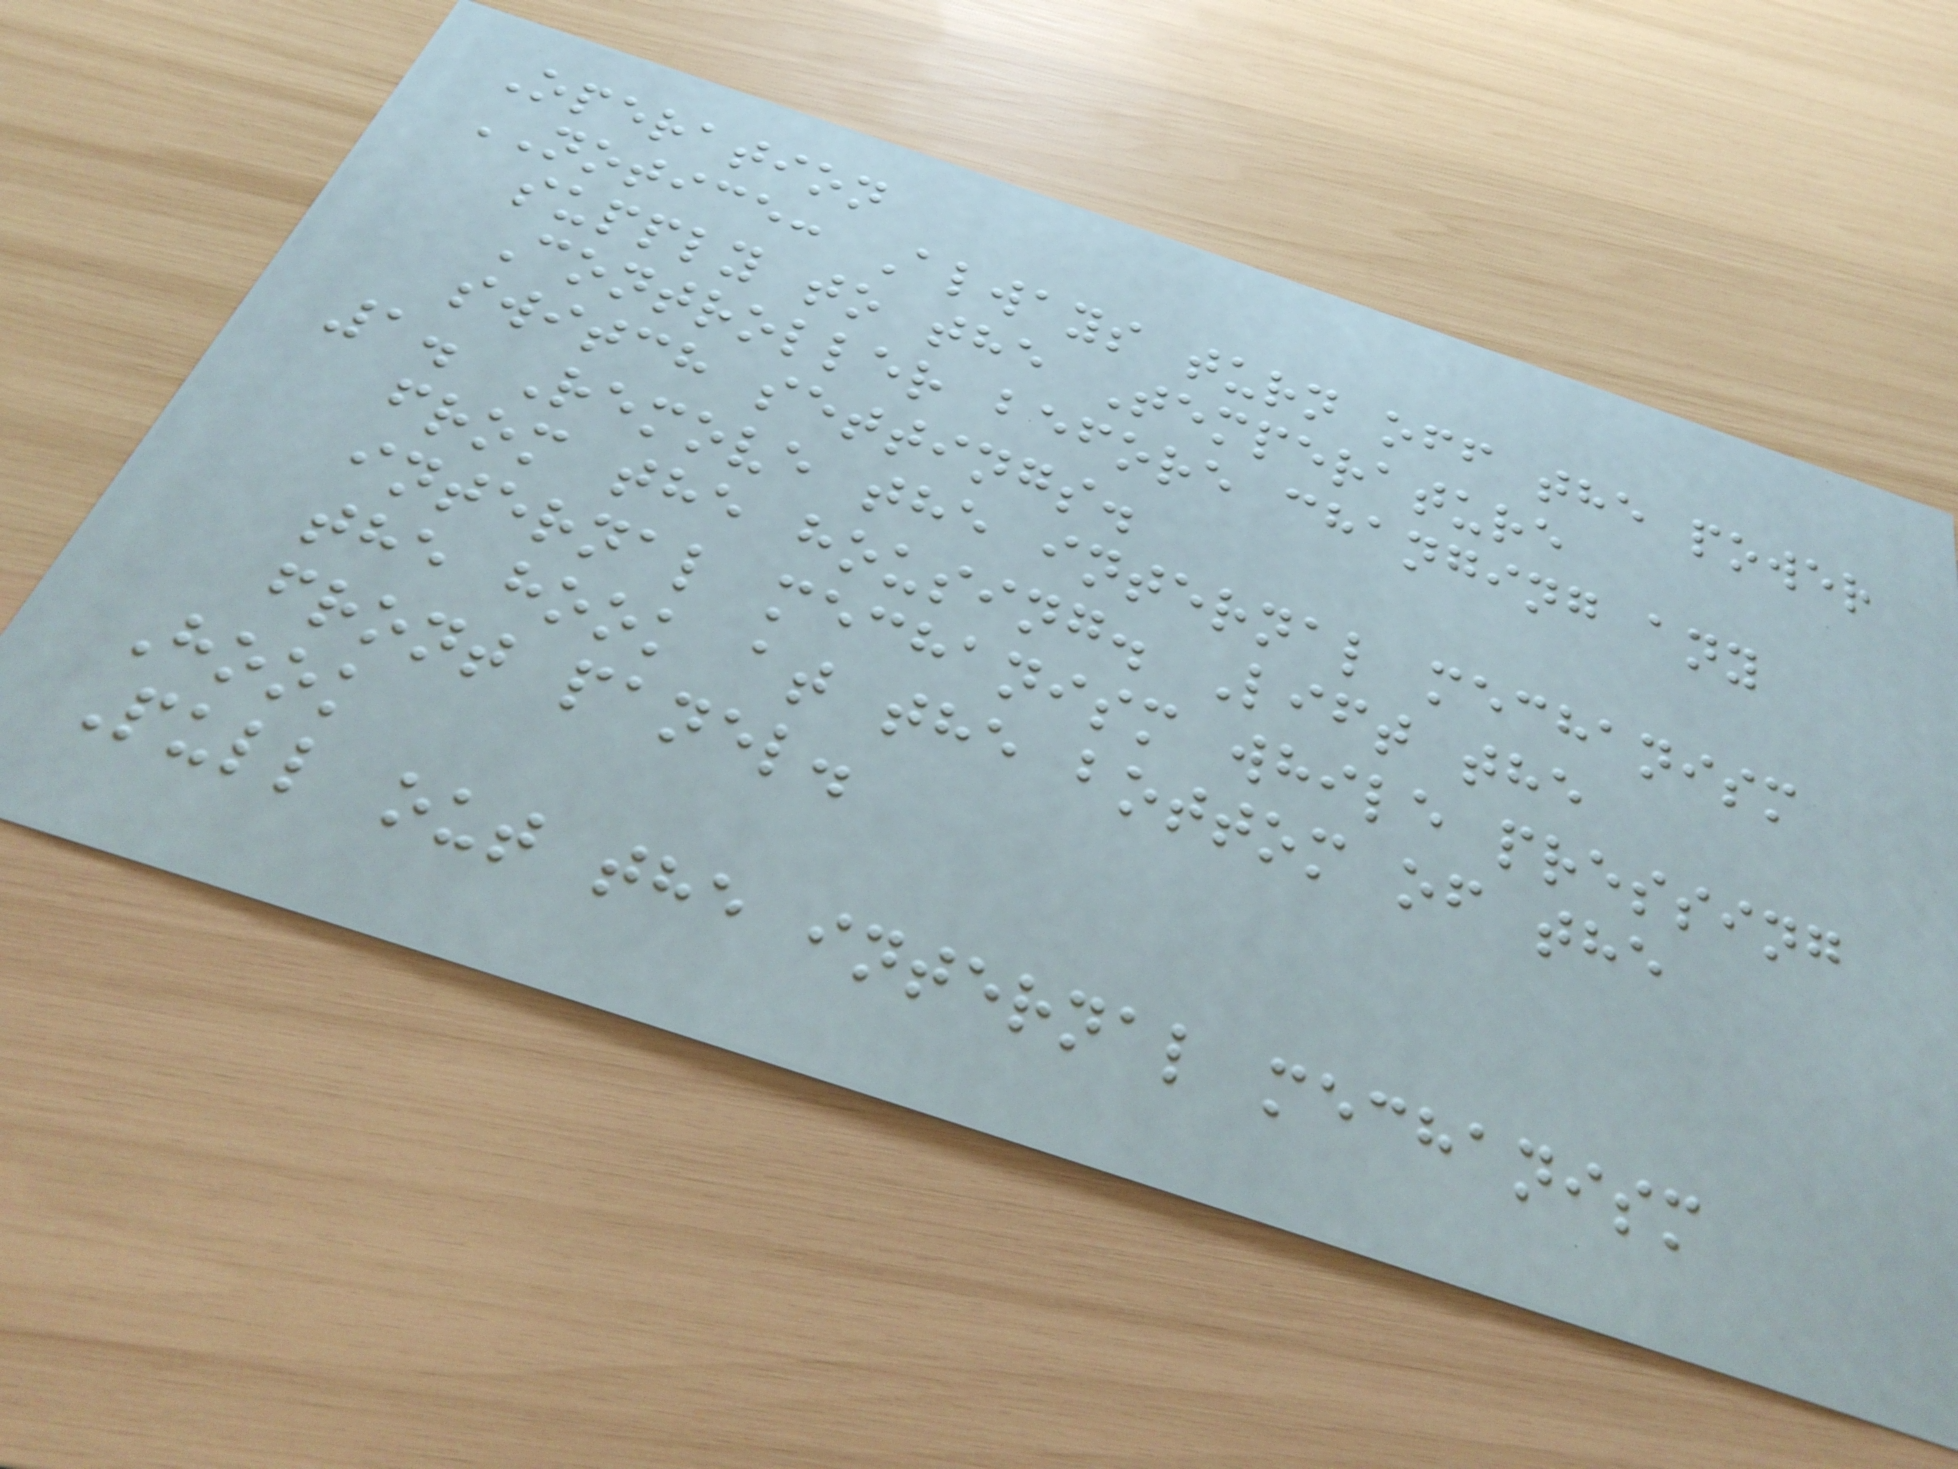Operation
NOTICE: Always turn off the power
supply to the Temperature
Controller before changing any
switch settings.
1. Remove the internal mechanism
from the housing. Lift the
internal mechanism while pressing
the hook at the bottom of the
front panel.
Hook
Pull out the internal mechanism
